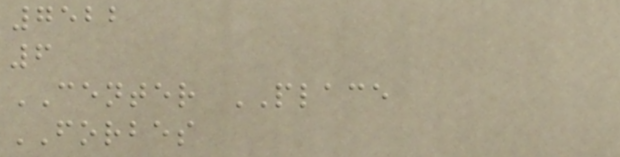7522
6
CENTER PLACE
FORBES
